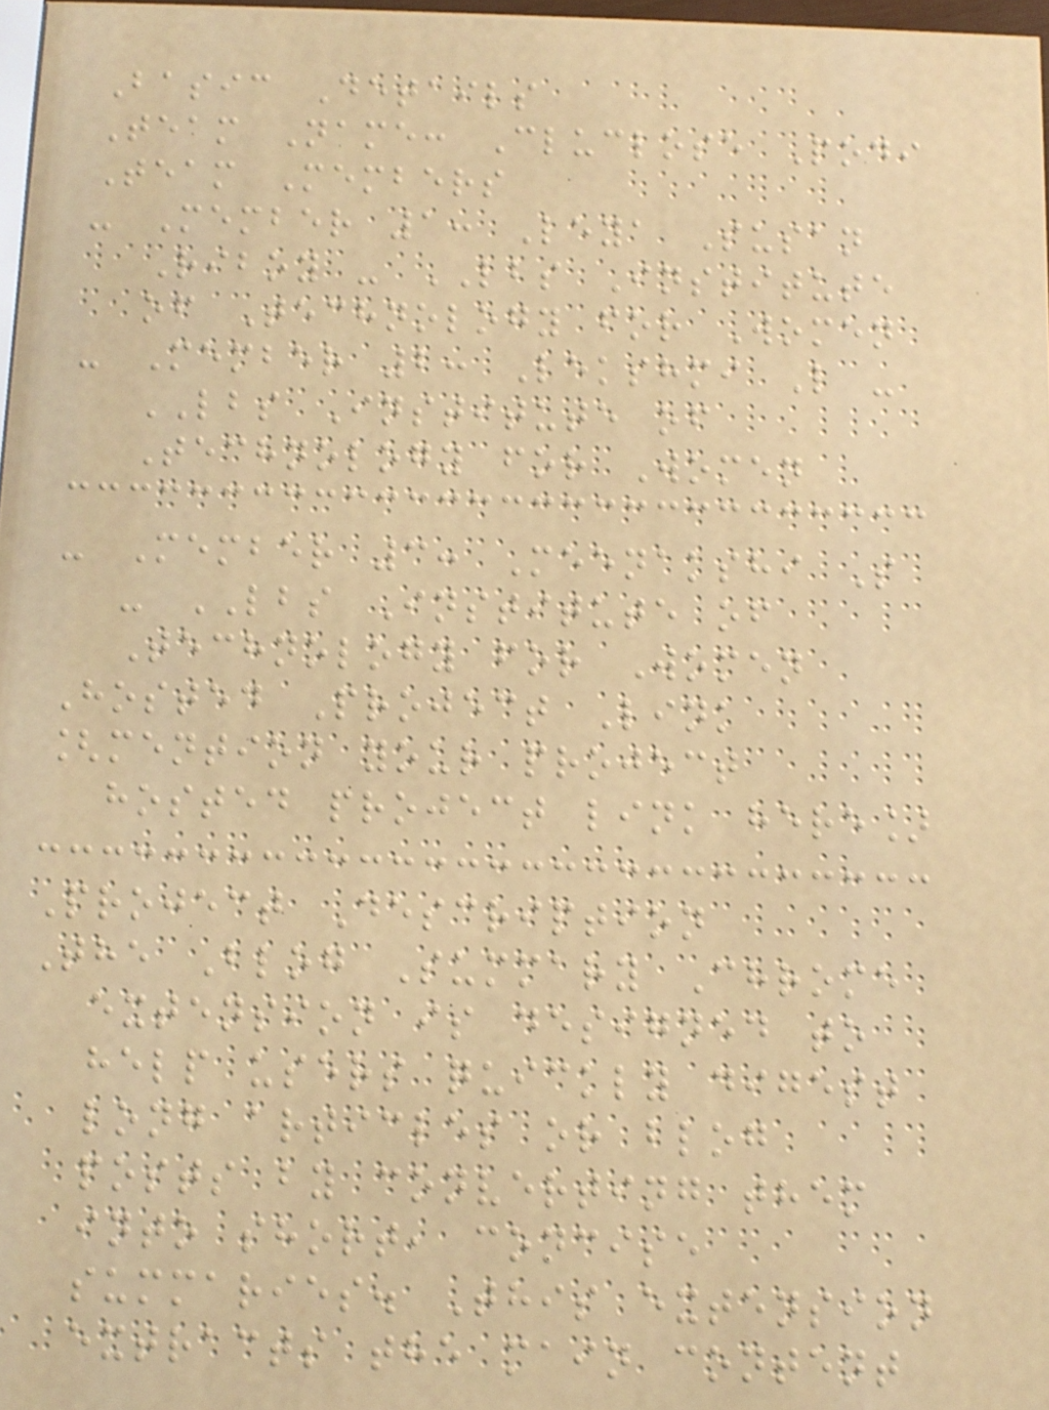Basic Details
Team Name: Cluclose Podi
Team Members
- Member 1: Leya Susan
Riboy - LBS Institute
of Technology for Women
- Member 2: Lekshmi L -
LBS Institute of
Technology for Women
- Member 3: Meenakshi S
- LBS Institute of
Technology for Women
Hosted Project Link
[mention your project
hosted project link here]
Project Description
The Blog Summary Chrome
extension is designed to
help users quickly digest
long articles or blog
posts by converting them
into short, concise
summaries. This extension
extracts the main content
